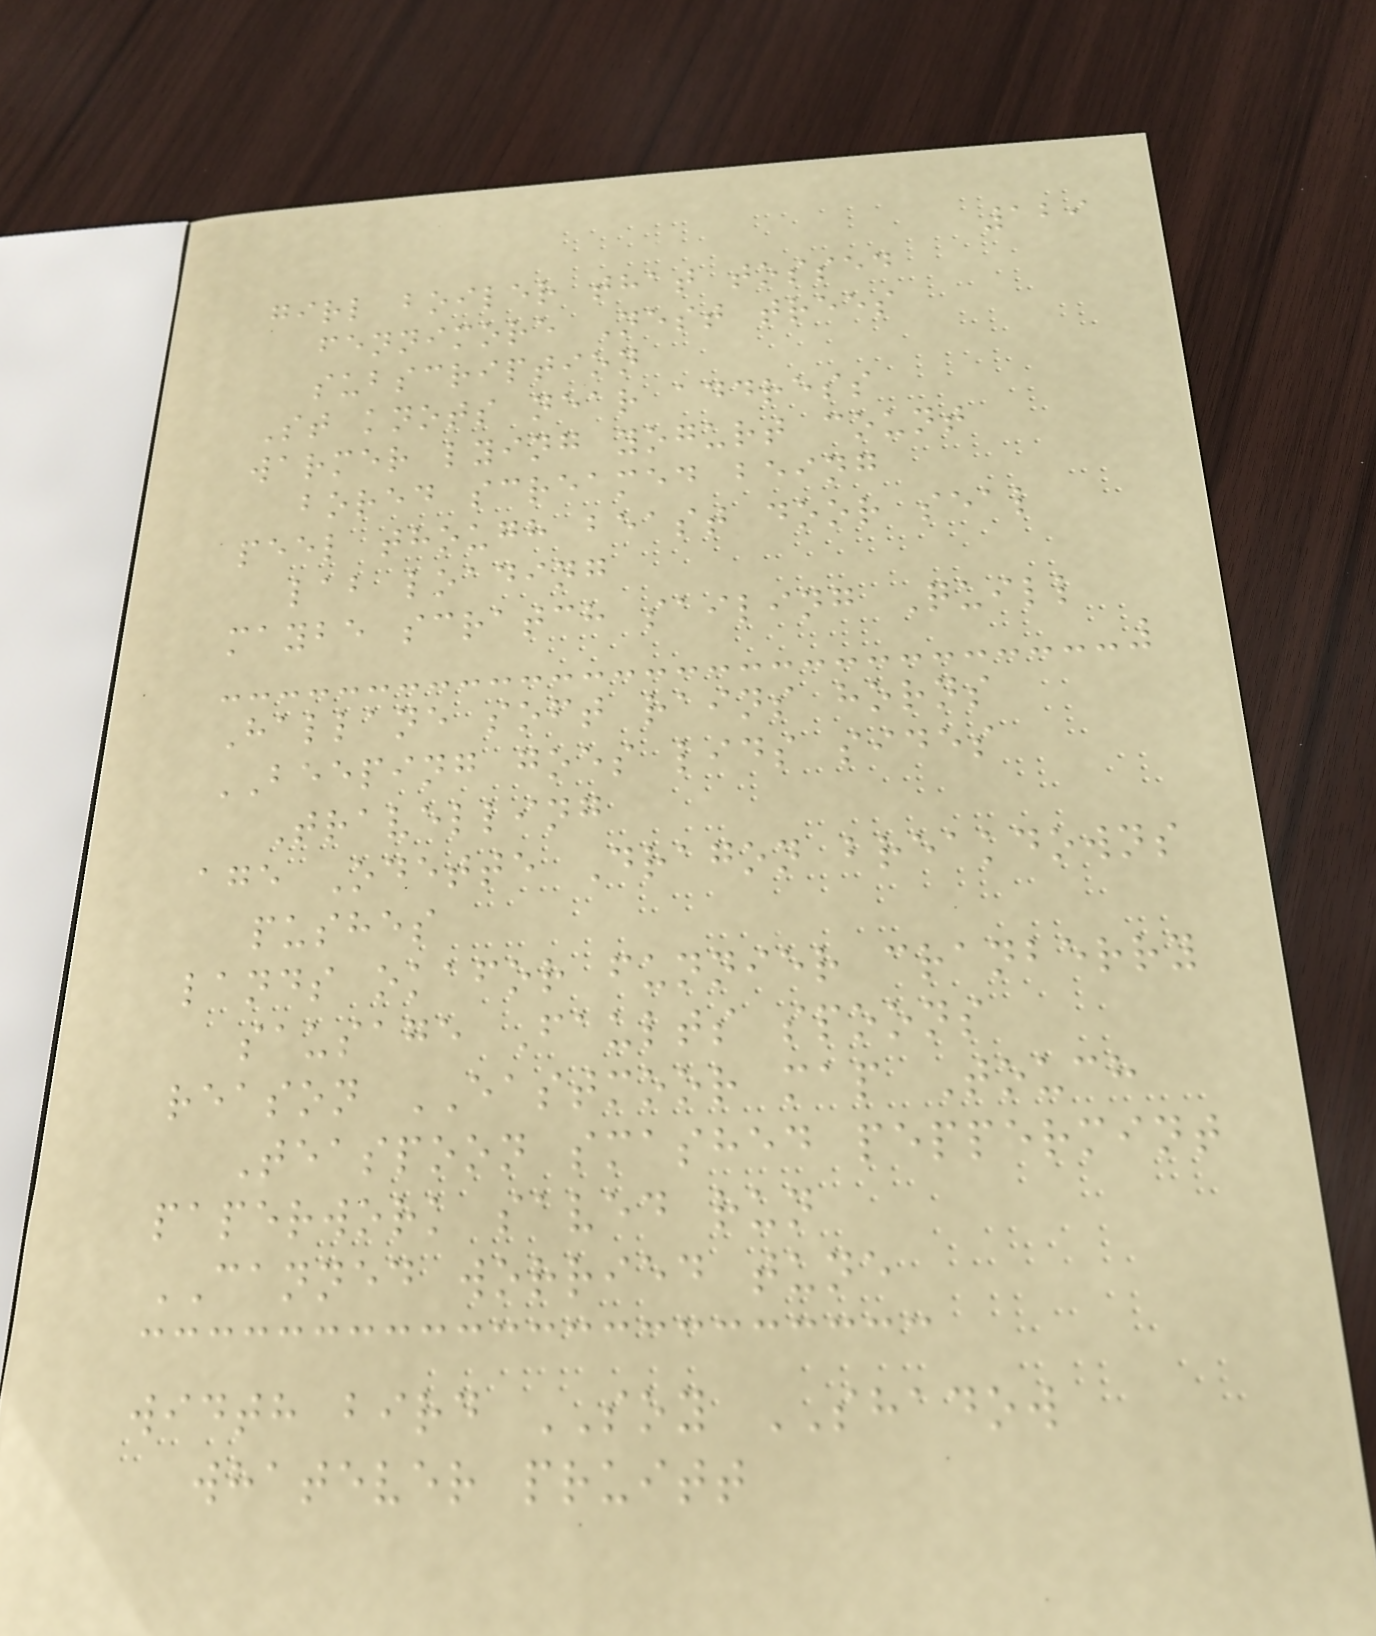129
girl boiler that tossed
fennimore Nest trees
subscription
St knots near address
warmer lying yogurt count
bored screamed being
peel though beast door seal
lab loading
maybe scratch sailing Quill
Hallane soft rains horns
BEEPING goes lids sides
Travelling
age Odette Dragon breakdowns
pushes
lands okafor funnier cranberry
sausage Faults spoons
reason EASTMOOR map Touch
Teaspoon smashed peppermint
paperwork saved run
CANNED worried tune
width bird SOY SHADOW
whatever pruitt
